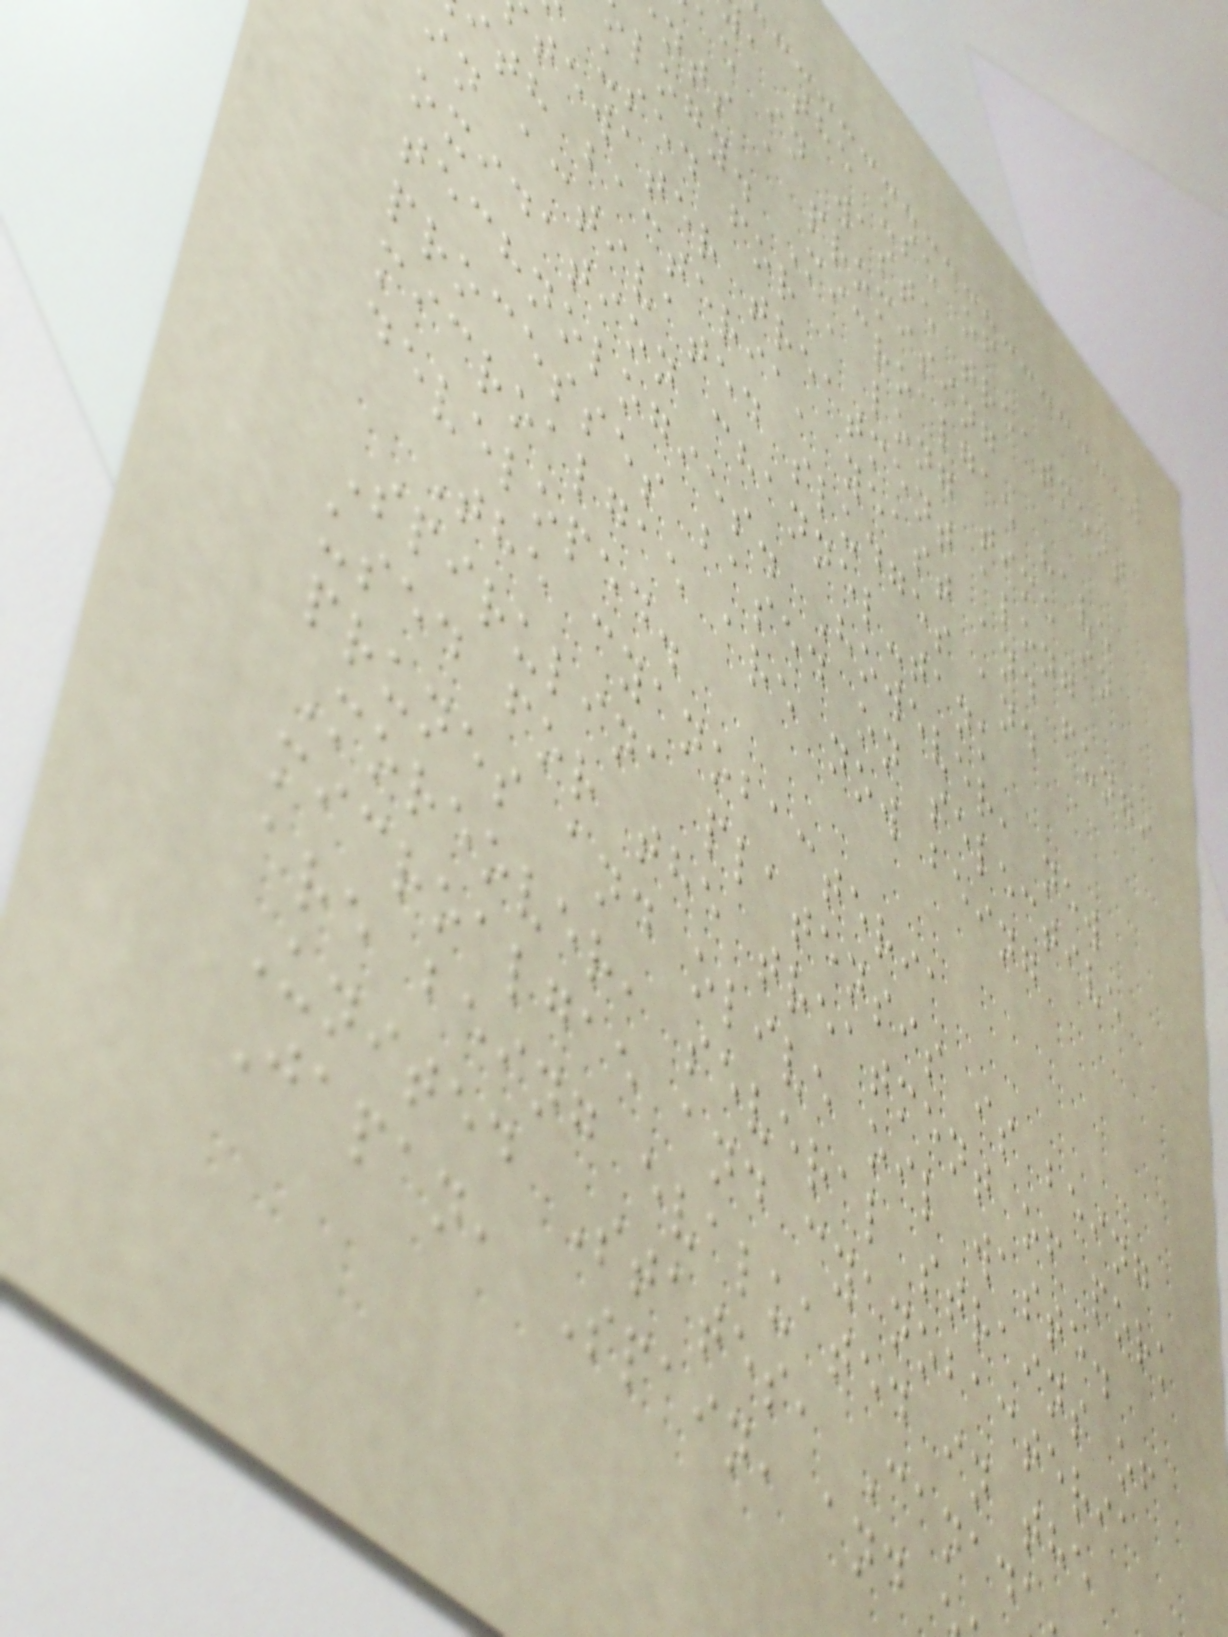, the use of
ae in waste treatment
nts a promising
logy. Microalgae have
used for a long time in
tewater treatment along
th bacteria, yeast and fungi
in activated sludges and
oxidation channel-tank
technologies. However, new
processes based on selective
microalgae are now being
developed.
The cyanobacteria
Spirulina platensis is being
used for the treatment of pork
prunes and olive oil waste.
Moreover, several strains of
microalgae and cyanobacteria
are being evaluated in the
United States, Canad
Japan, Spain, and
